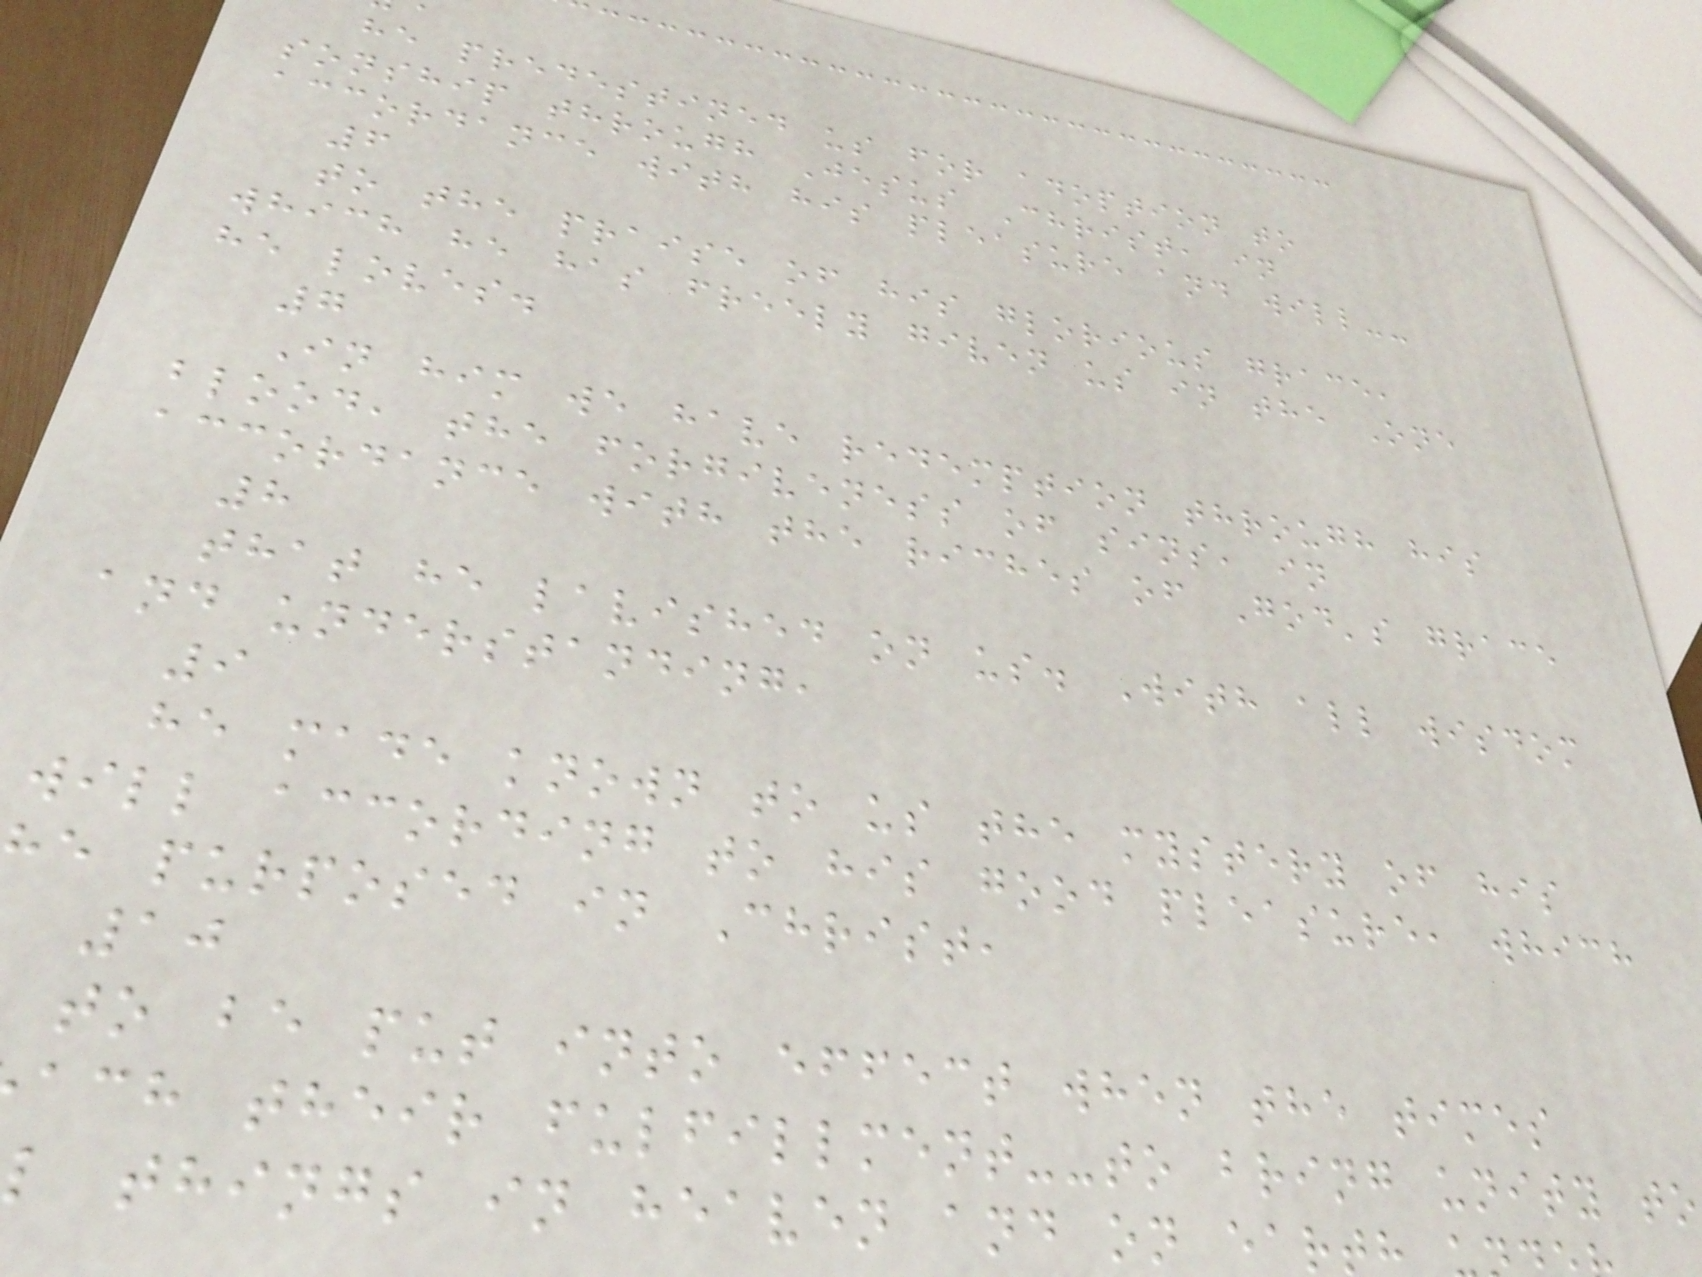he predestined us for adoption to
sonship through Jesus Christ, in
accordance with his pleasure and will--
6
to the praise of his glorious grace,
which he has freely given us in the One
he loves.
7
In him we have redemption through his
blood, the forgiveness of sins, in
accordance with the riches of God's grace
8
that he lavished on us. With all wisdom
and understanding,
9
he made known to us the mystery of his
will according to his good pleasure, which
e purposed in Christ,
10
to be put into effect when the times
ach their fulfillment--to bring unity to
l things in heaven and on eart
